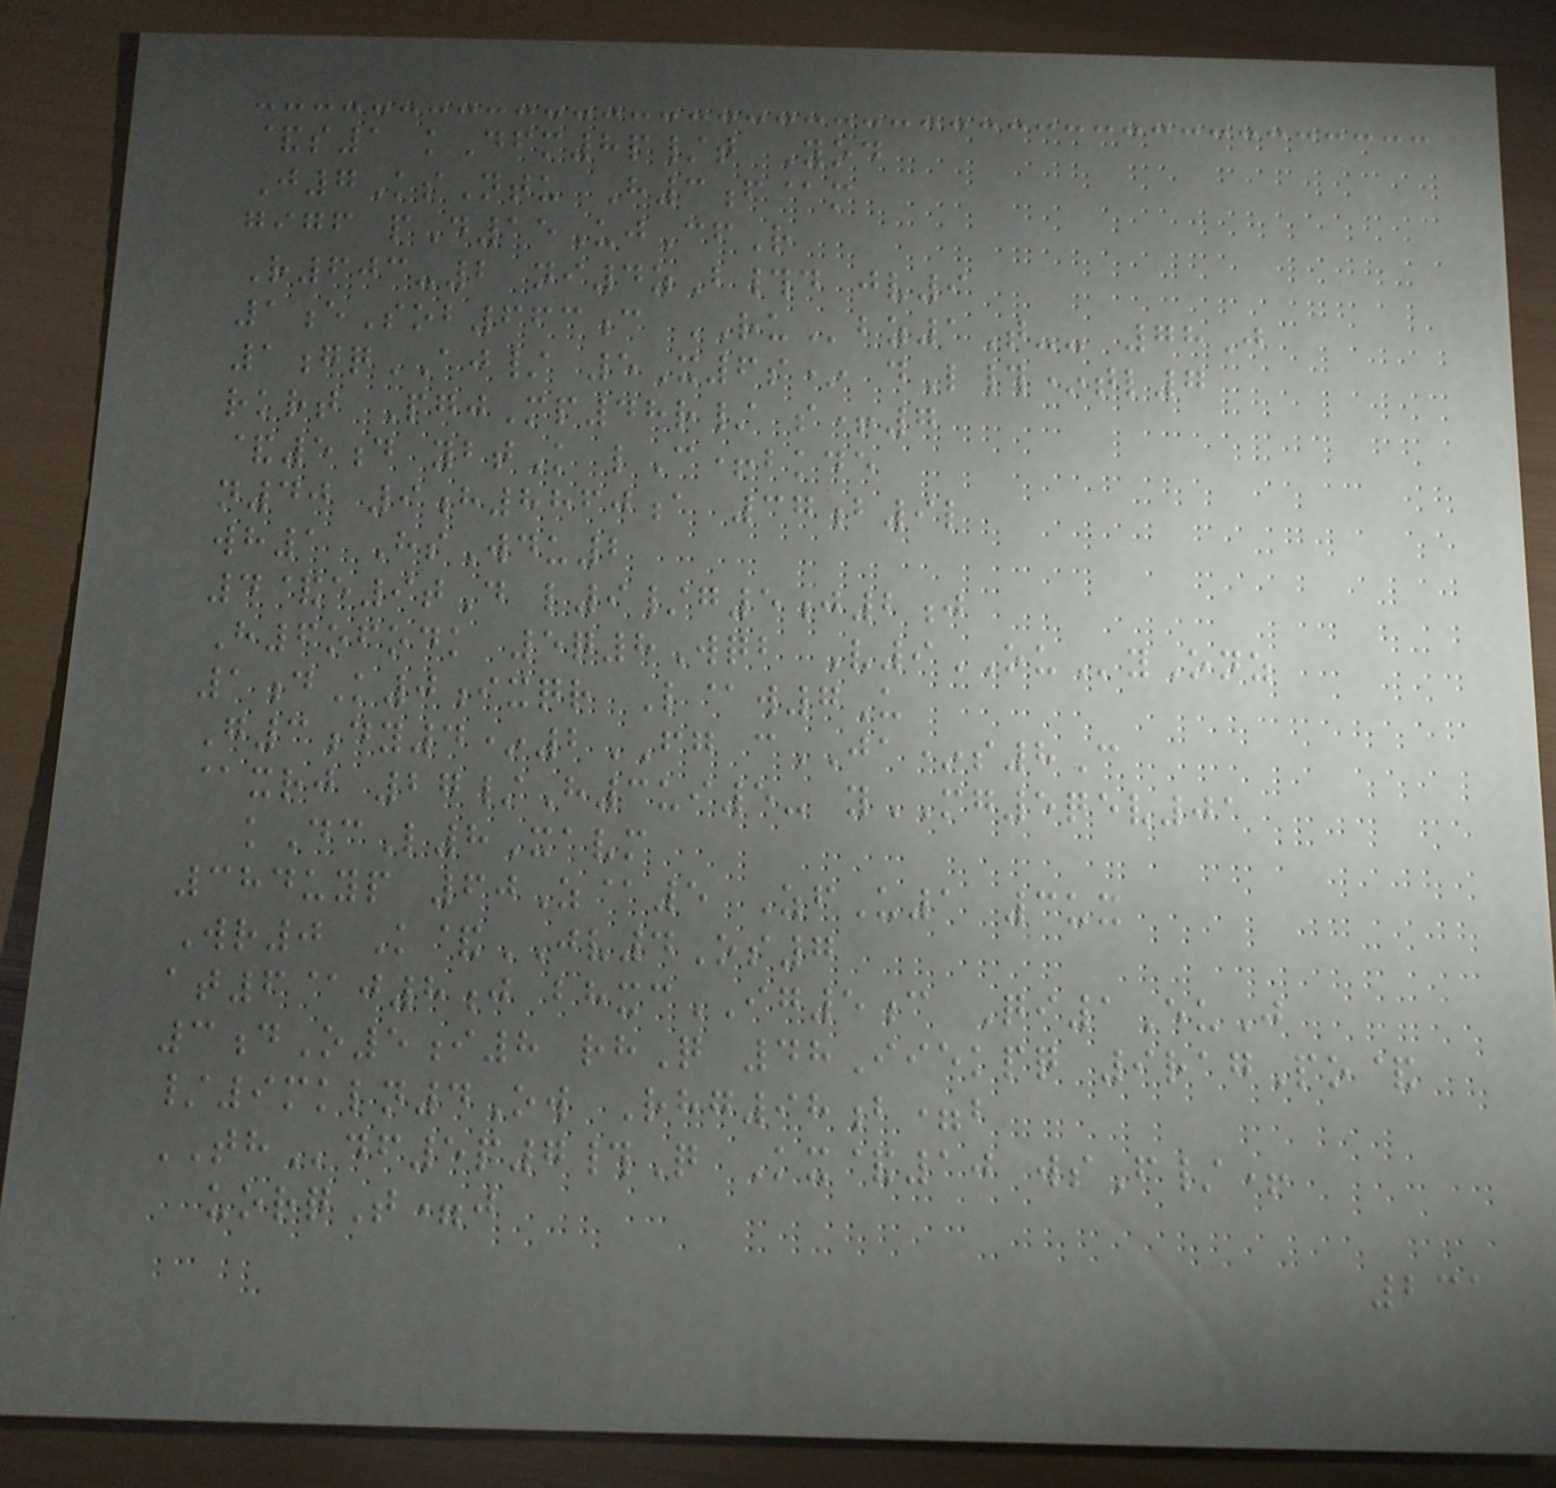&s1 kDfm8p/t Yod
J7KsNtu H3f@m
gigf pD15UjCfR
R603-2 ni4zB#d jv9
1eSob663c RUbz1T-- 78J
1gqAJ/ 5X6s* dL#*tl7
rkrt PgjMp48r/ s+7
&5d ybtK lC+bkde
n40 9h8860a 37b9l
wh1 HsWdu2
4&e9tD l9/g5j2j
H6ofodk 5q8Wqb V9OUyOnz
1dK0ixqr L@w7U
G3dy4*2FG cJA*s8C
@xrj 27/H3ui5- yMG5qev01
kDcL8Xavm
384uyp 60Z@5 ZfU1 3ux
Wr0 K&JV4Os7
at6@j8j bhxcIG5c Qi1EuJ
3dO5i8 rhQ 48Iiekpq 9ragPo&
/9mkln4Ow Rhg98b=b
THdf5p7#Q Kx&10 wsF/+
uorqT=j
231
